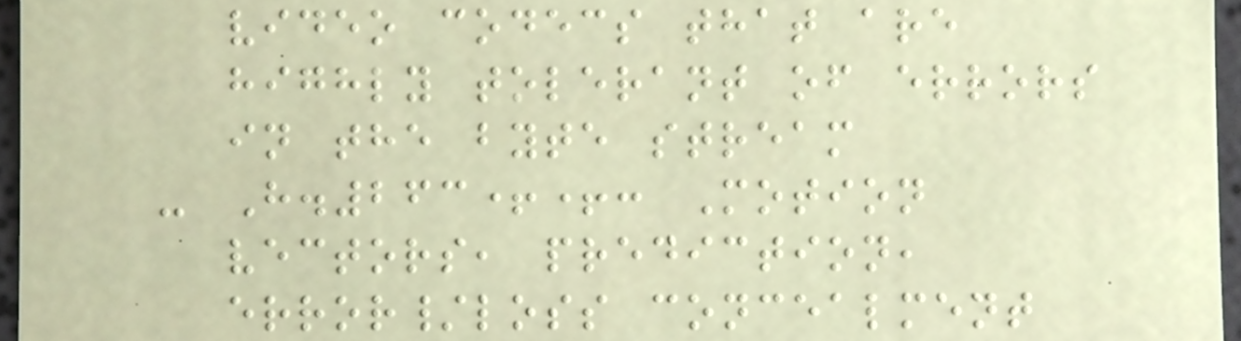video codecs that are
highly tolerant of errors
in the byte stream
- H.263++: Motion
vectors, prediction,
error/loss concealment
